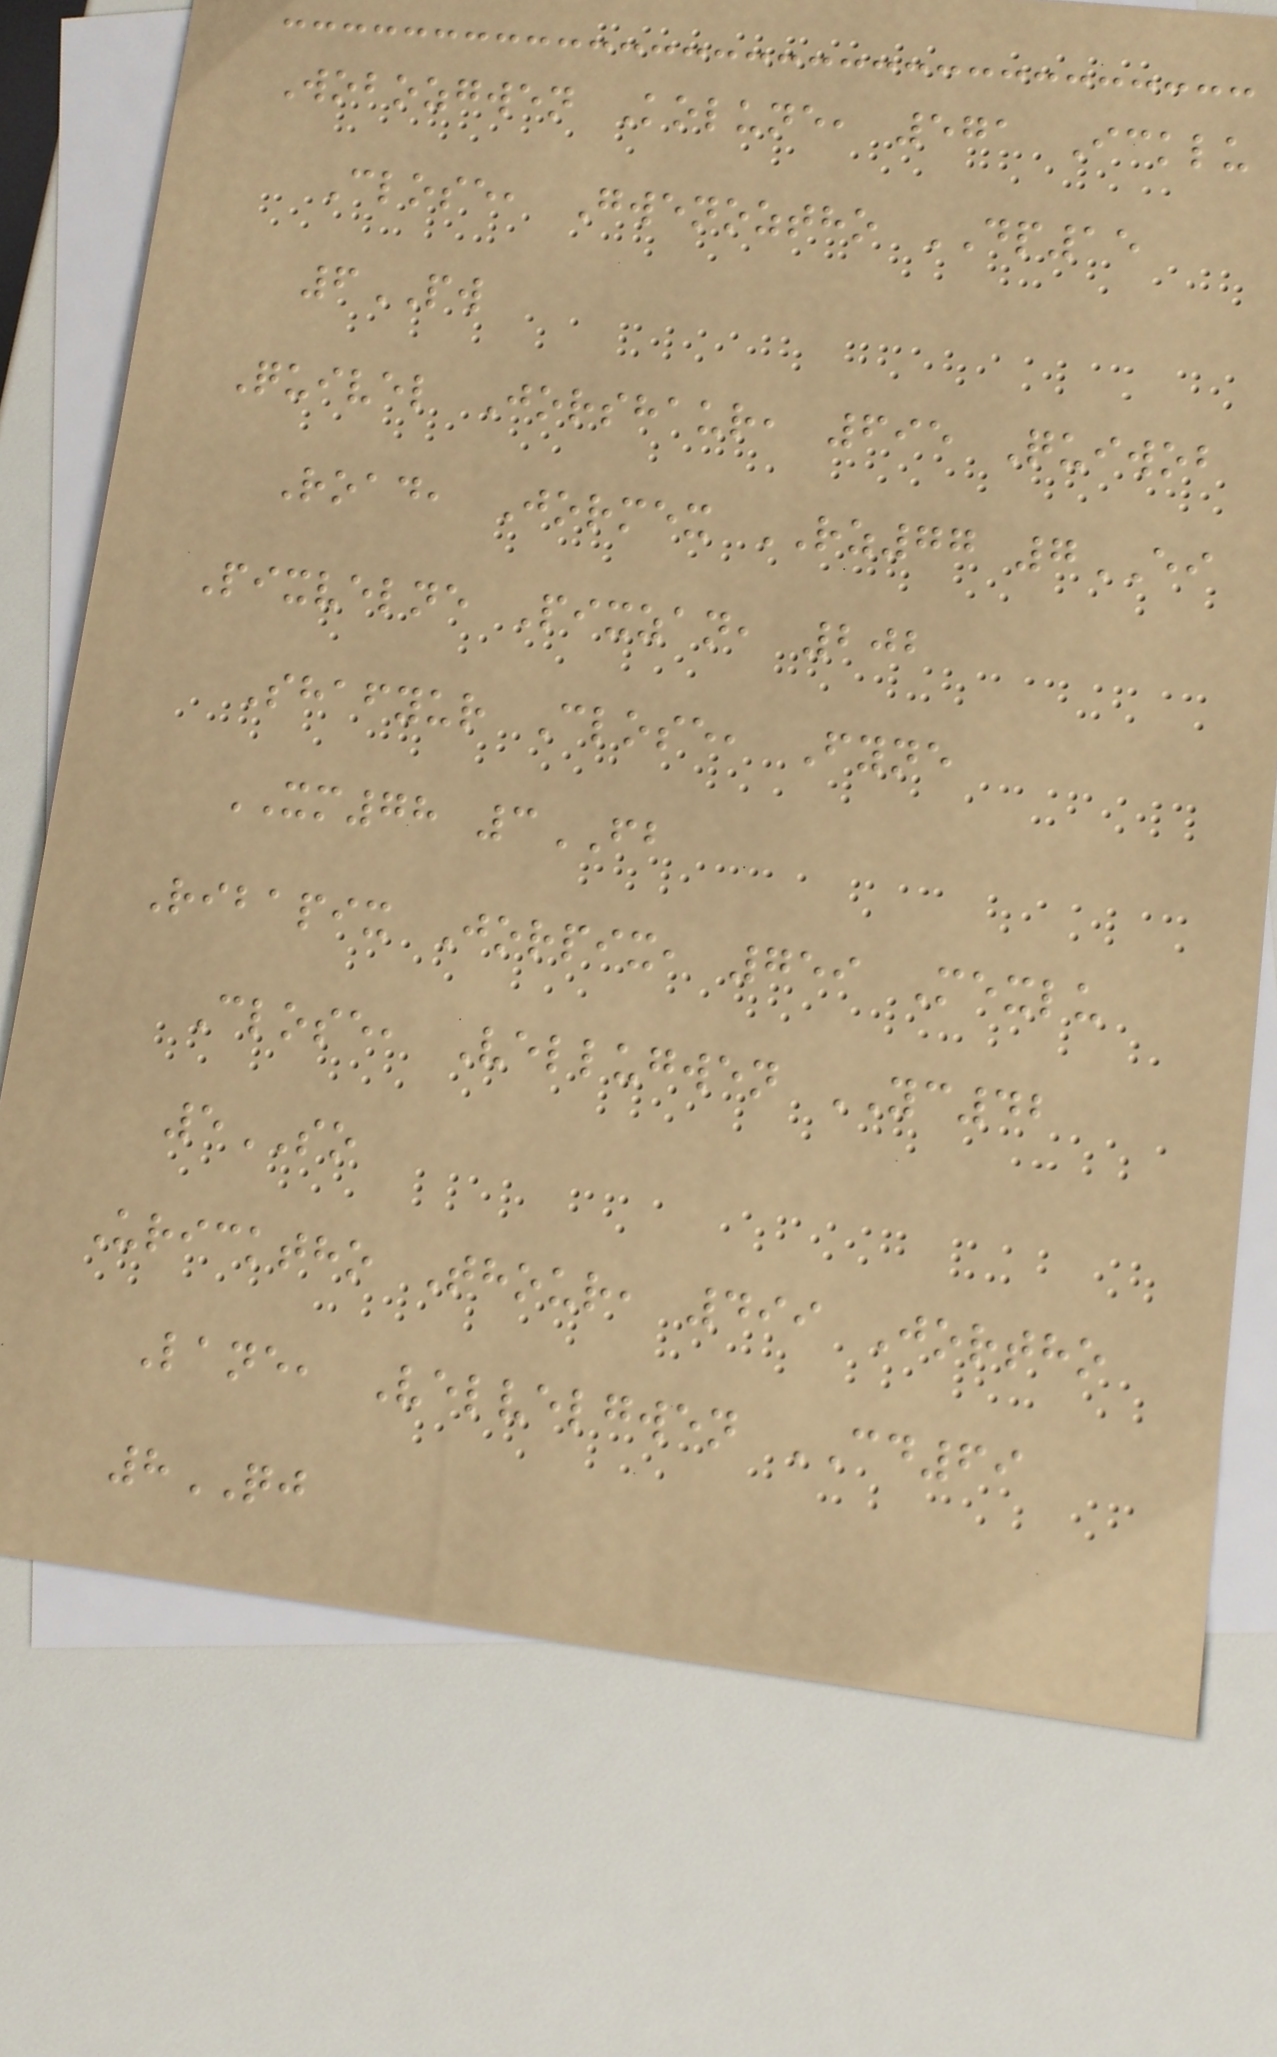Wobozgwen Kolune, 571 Icklu
Close, Gwenoztho DP15
6PW
Quivel Jorshaur, 695 Quiwob
Road, Jormex RZ77 7EI
Pixvelne Pixzan, 202
Shafyur Close, Fyne
XM78 3FB
Ribapix Jorpix, 759 Mexlu
Close, Vellugwen YC42
5SO
Uricktho Thour, 499 Jortho
Lane, Velvelgwen CD69
8QJ
